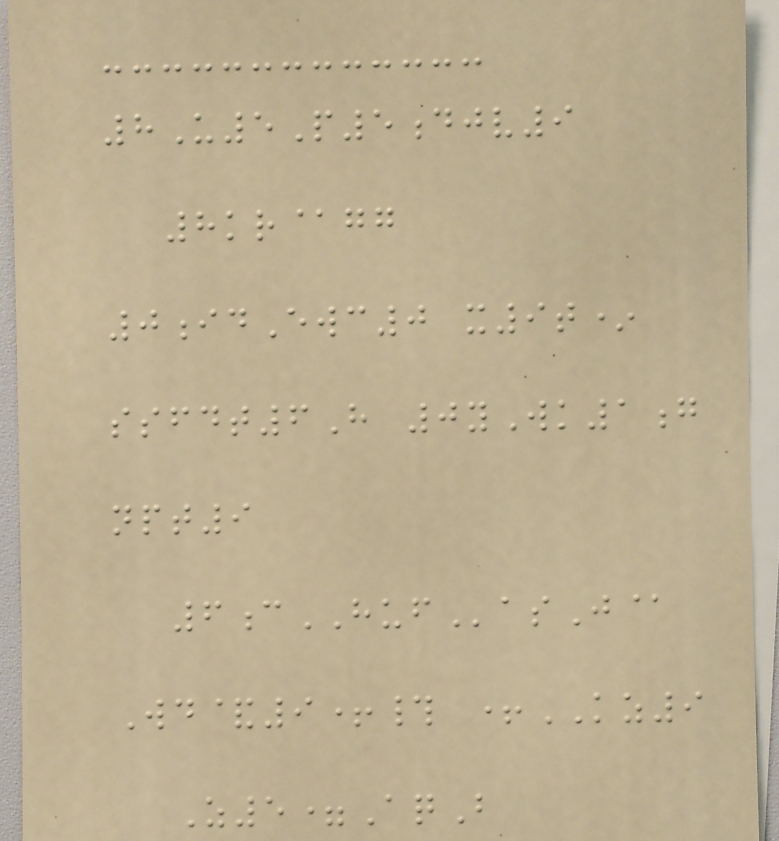8U5P5djv9
8kr@gg
0idEwc0 x9t*
ssfdt6H 0yWk1g
npt9
6cHUFasJ@
Wd&9+# +KZ9
Z5=AqB
